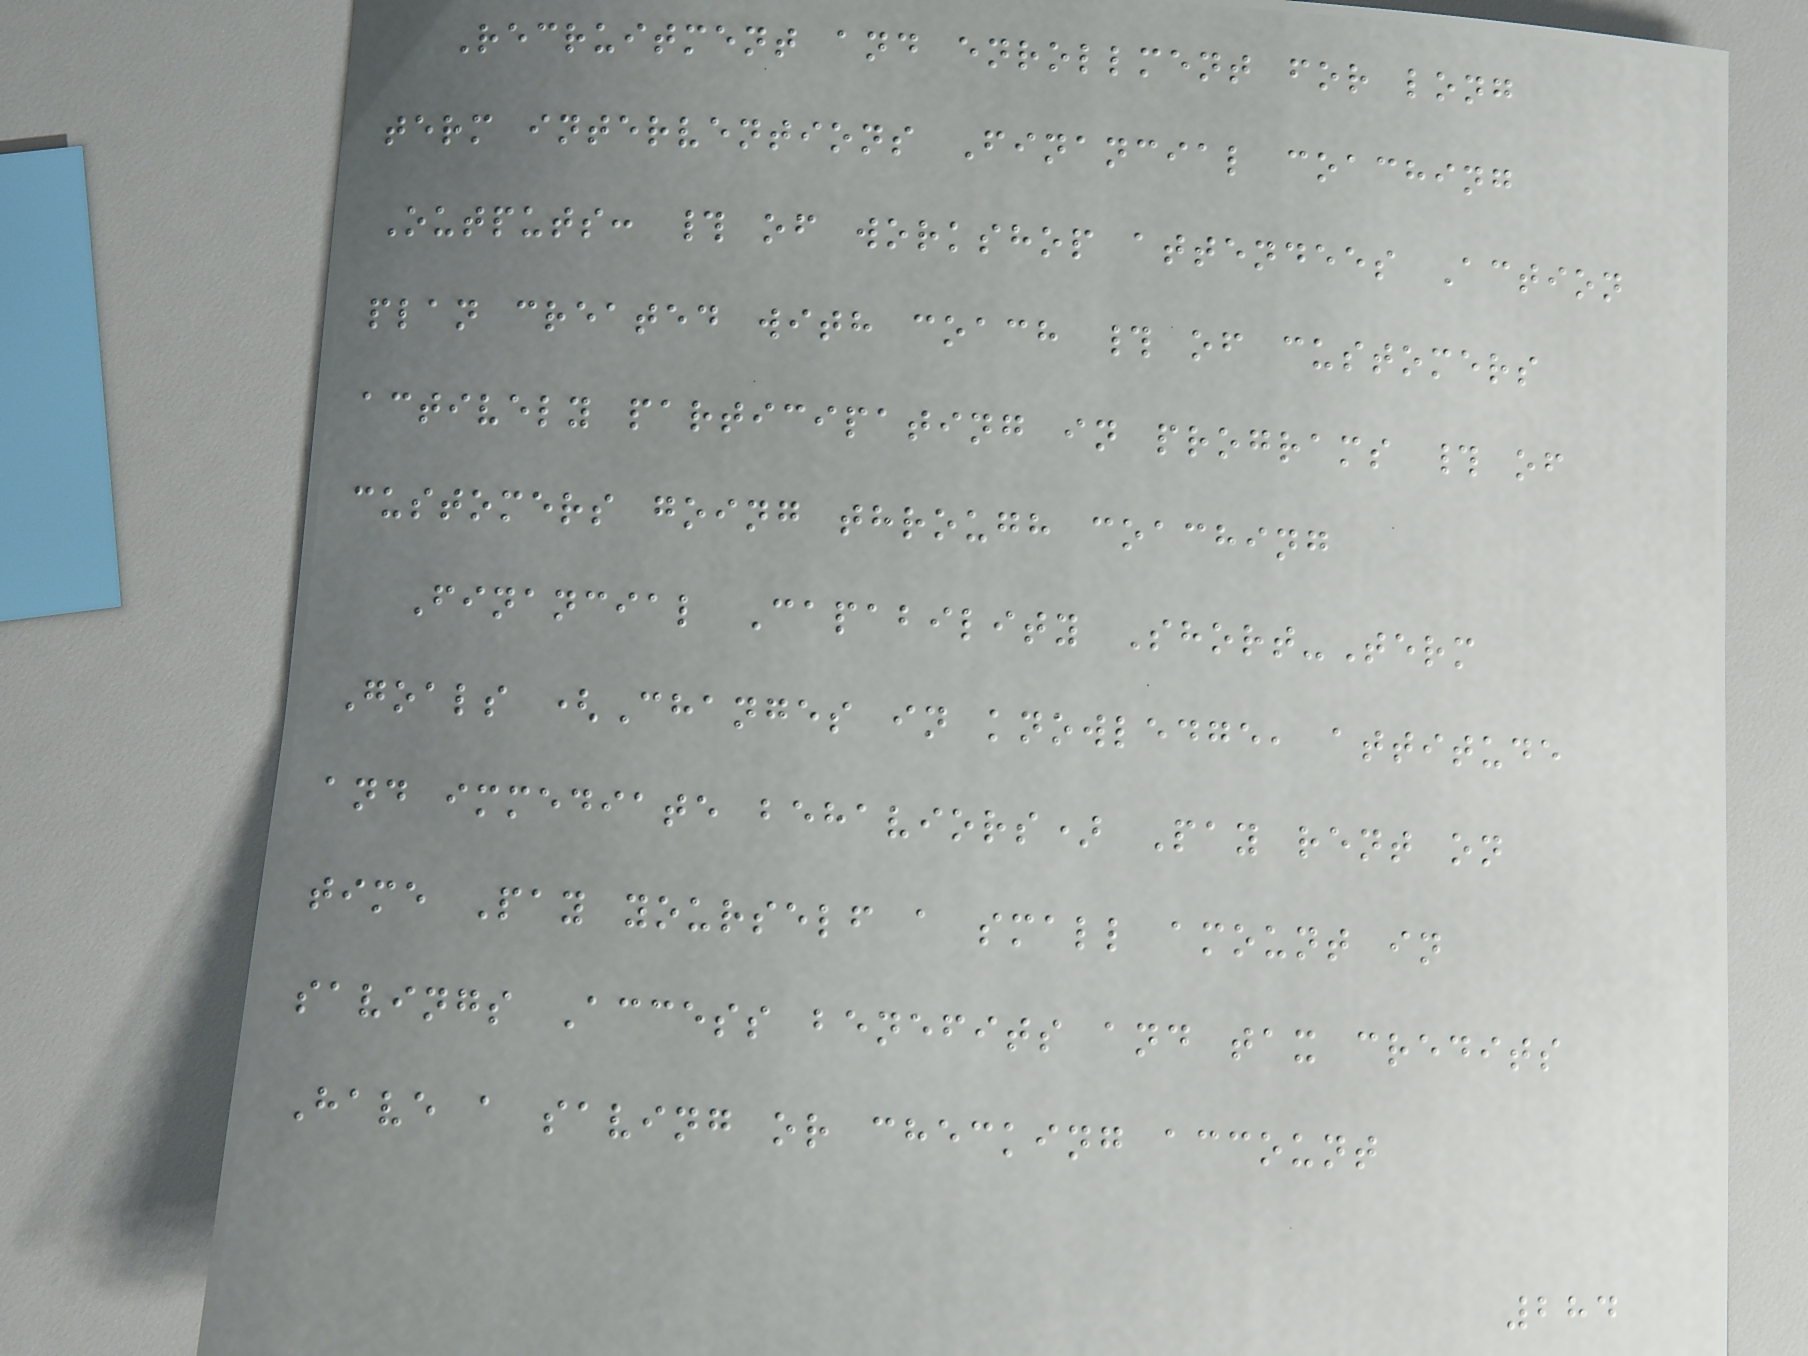Recruitment and enrollment for long
term interventions Financial coaching
Outputs: # of workshop attendees Action
plan created with coach # of customers
actively participating in programs # of
customers going through coaching
Financial Capability Short-Term
Goals (Changes in knowledge, attitude
and immediate behaviors) Pay rent on
time Pay yourself a small amount in
savings Access benefits and tax credits
Have a saving or checking account
284
